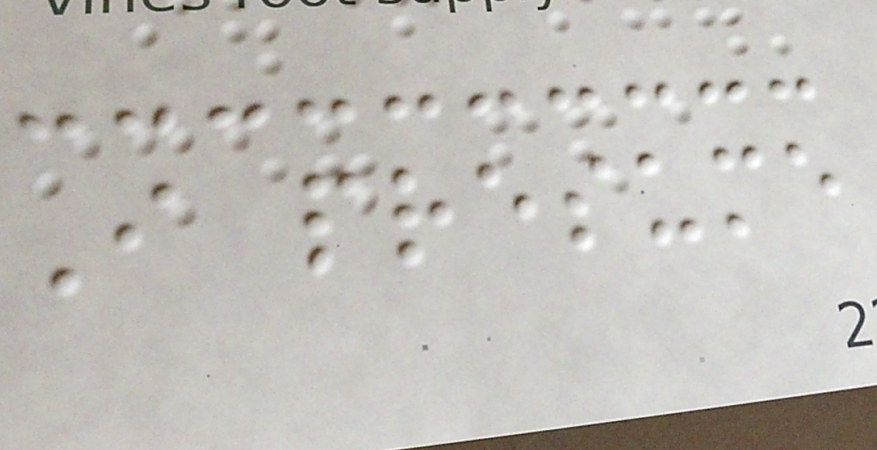I presume
